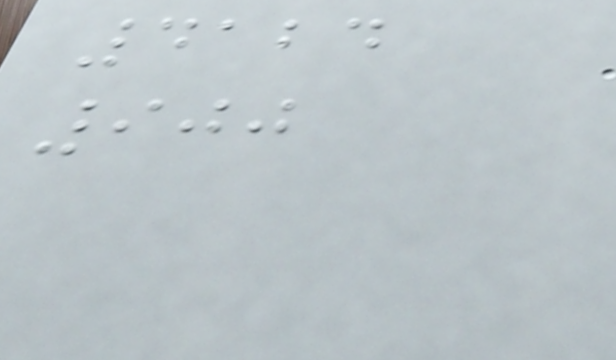4124
900
